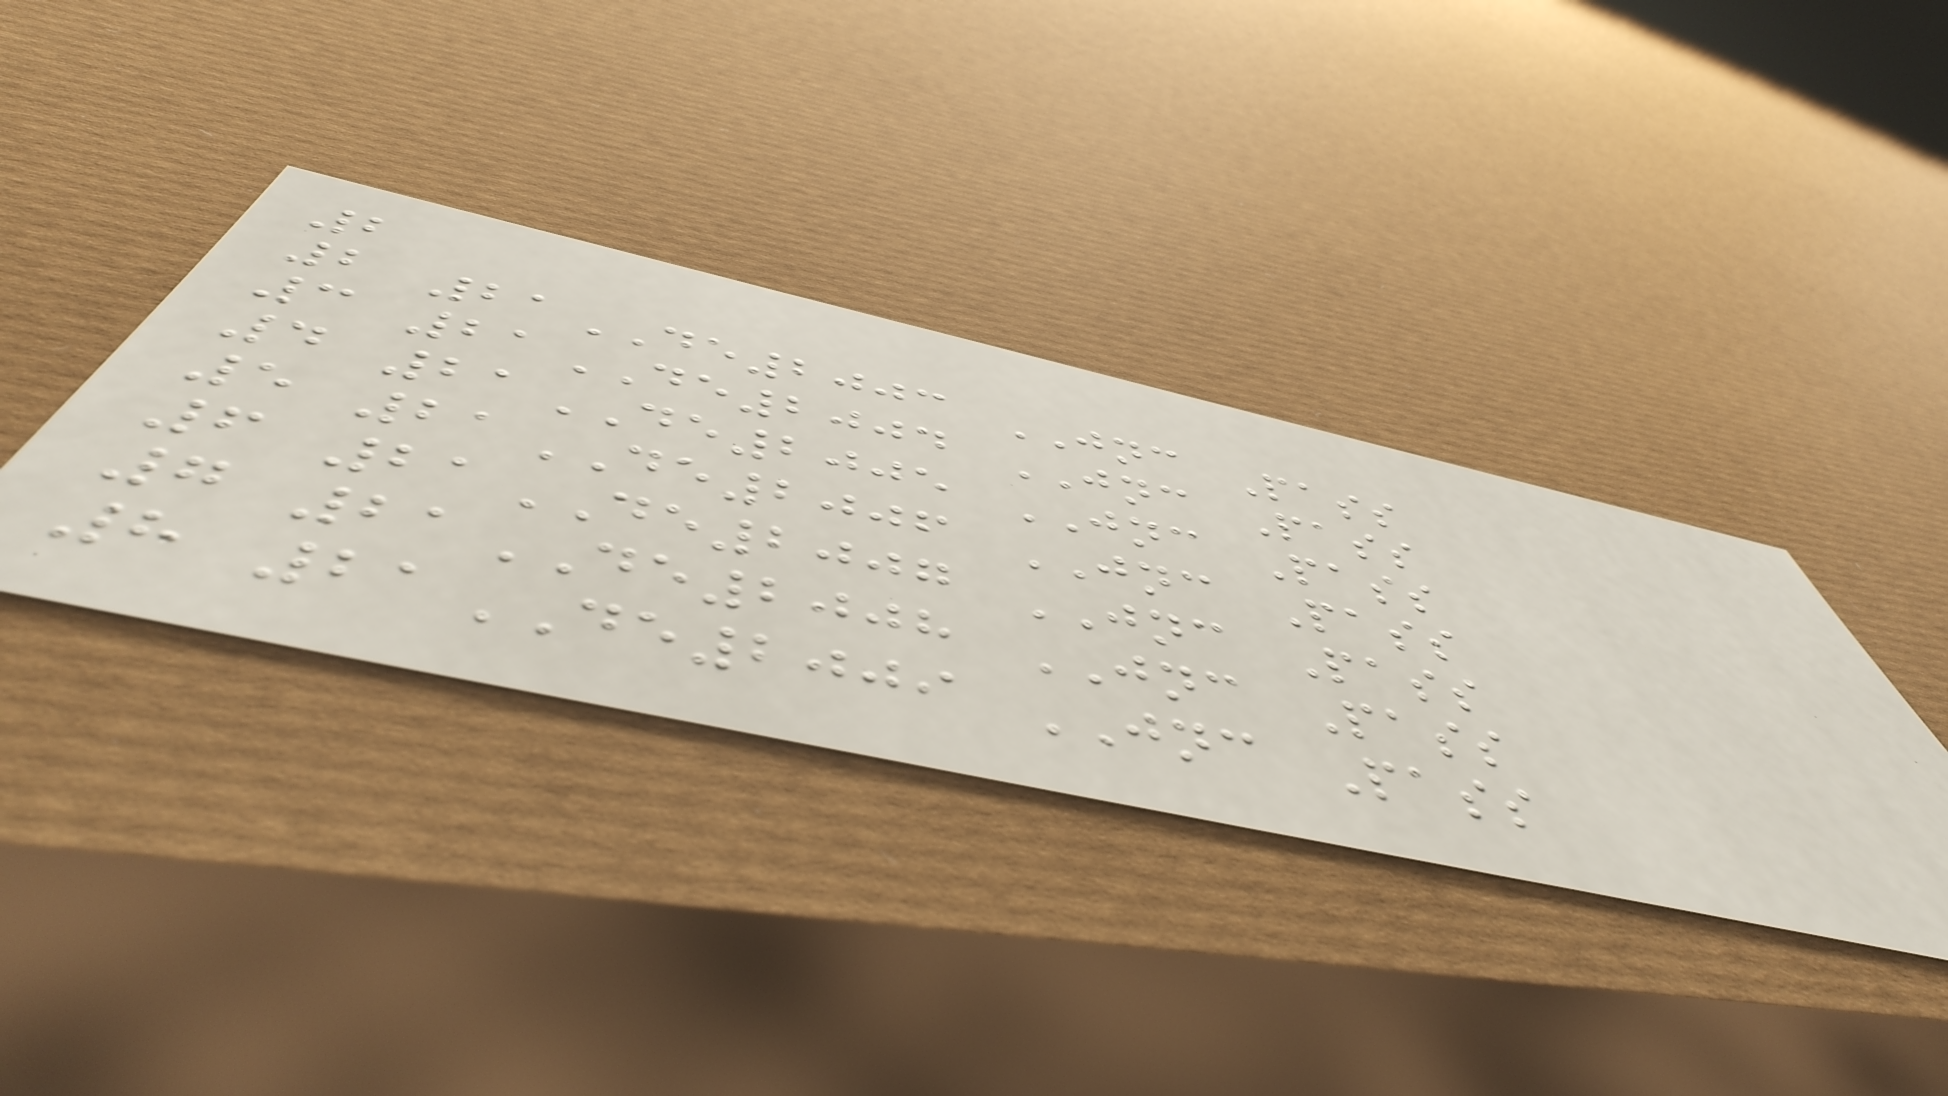2
2 21DE2003 JNC Pass
3 21DE2004 JNC Pass
4 21DE2005 JNC Pass
5 21DE2006 JNC Pass
6 21DE2007 JNC Pass
7 21DE2008 JNC Pass
8 21DE2009 JNC Pass
